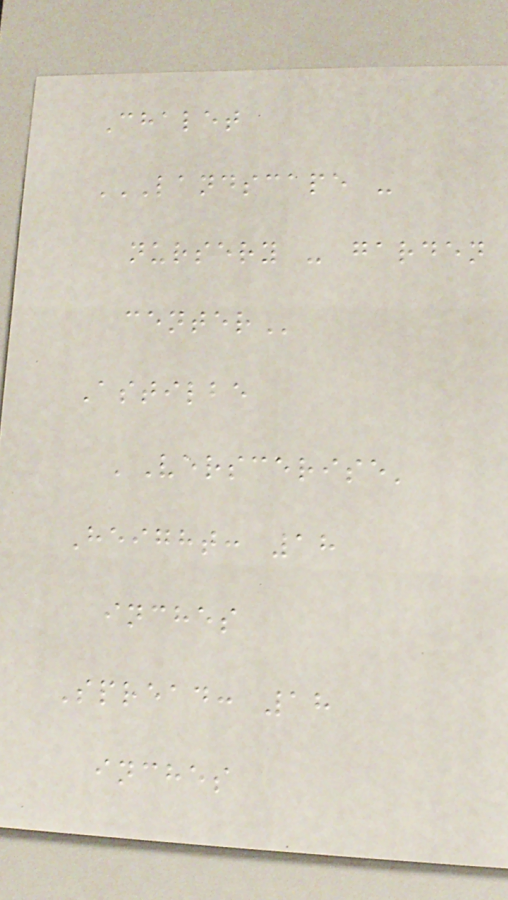Chalet
LANDSCAPE -
NURSERY - GARDEN
CENTER
Astilbe
'Verscerise'
Height: 18
inches
Spread: 18
inches
